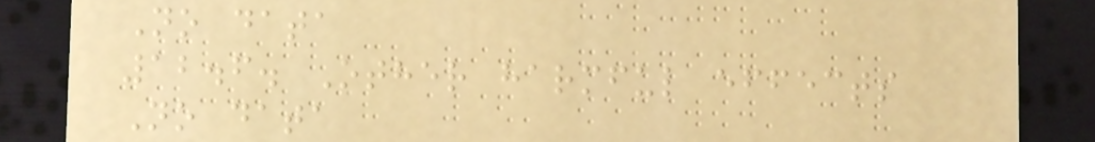No data
12.6. Other harmful effects
No data
